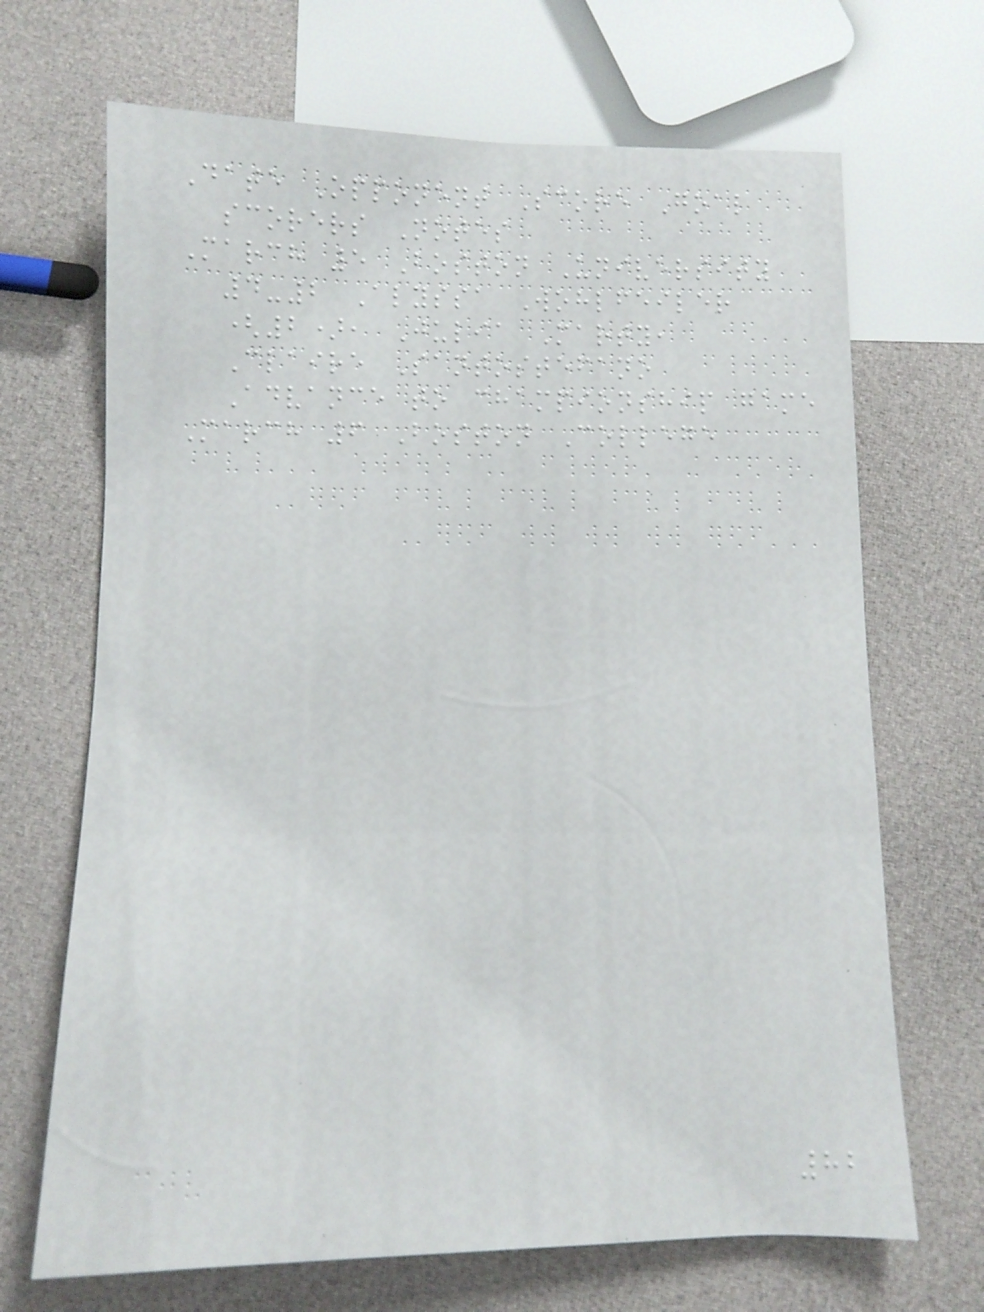Date Opponent Score Goal
scorers Notes
March 5 Boston University
4-2 Alyssa Wohlfeiler
(2), Julia Marty,
Claire Santostefano
Advance to championship game
March 6 Boston College
82
